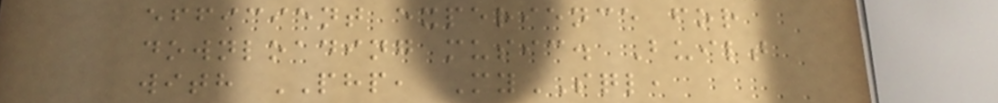efficient experience for
downloading music. Built
with PHP, MySQL,
